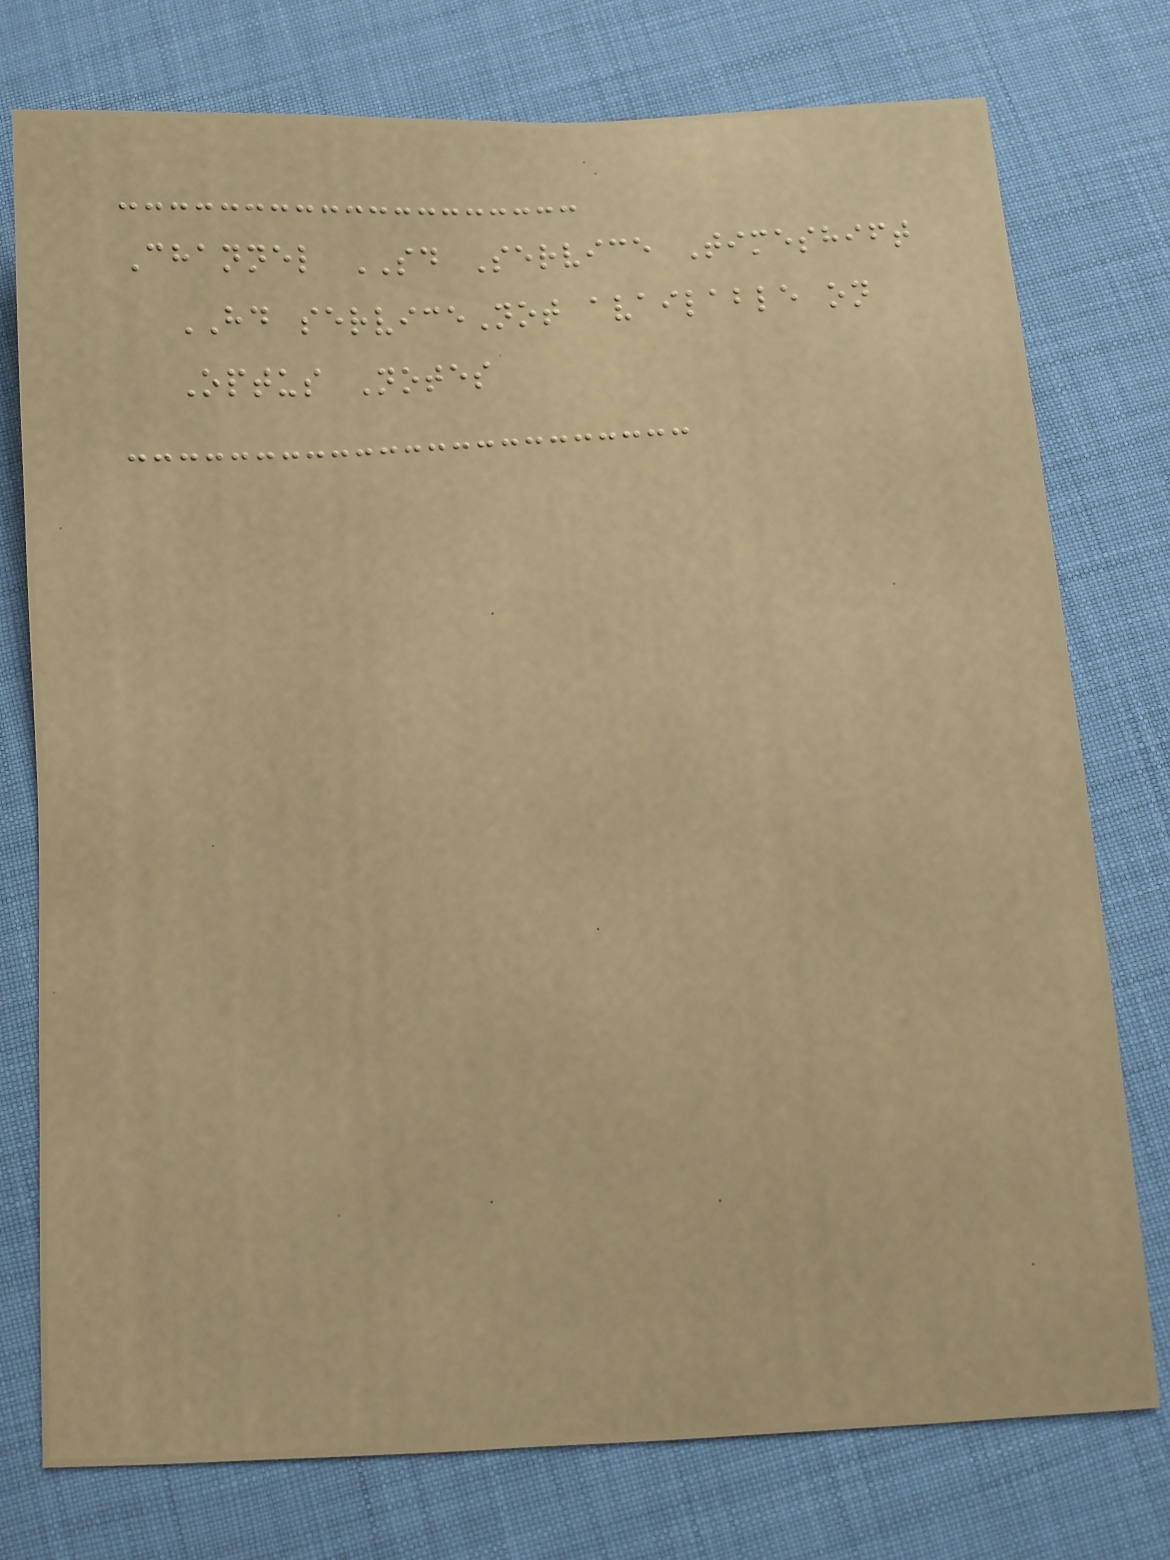Channel SD Service Timeshift
HD serviceNot available on
Optus Notes
